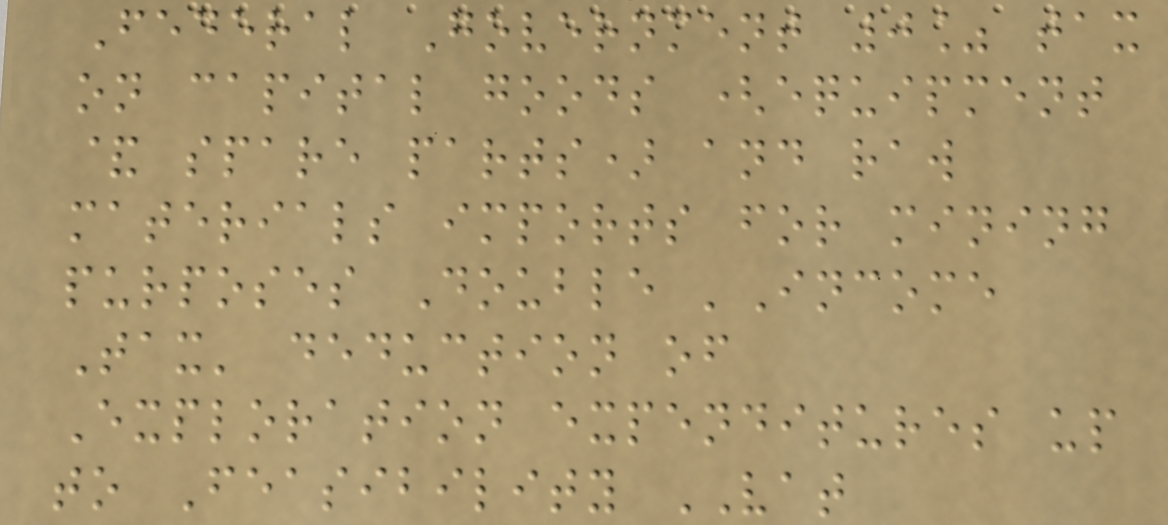Federal Government 0% tax
on capital goods (equipment
& spare parts) and raw
materials imports for mining
purposes Double 'Income
Tax' deduction of
Exploration expenditures up
to Feasibility VAT
